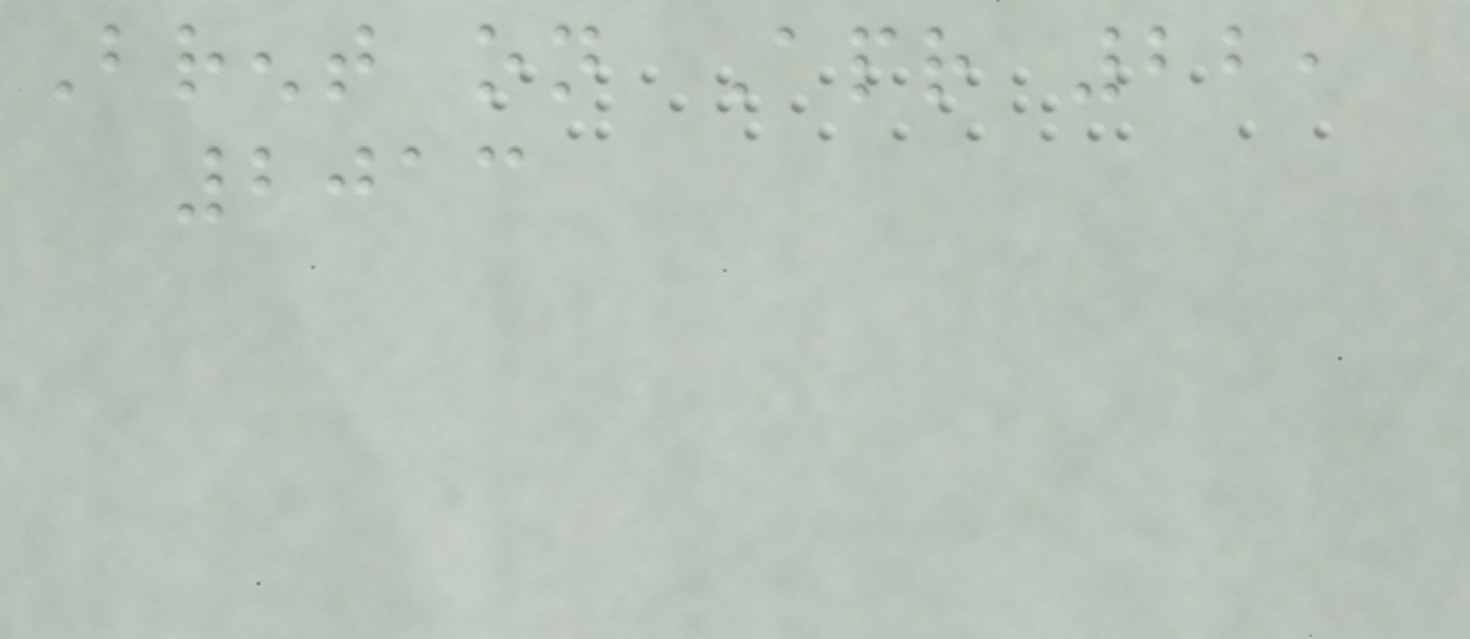Brent on Apr 22,
2013
